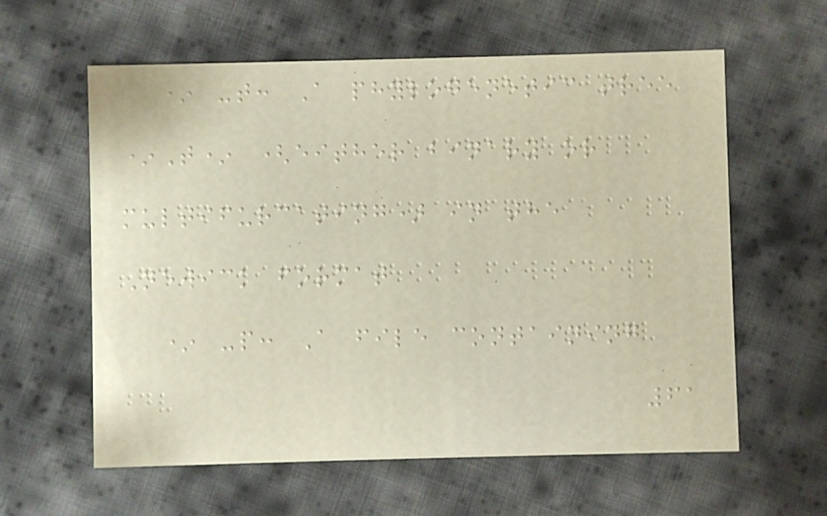* -t: A phylogenetic tree
*T* (either binary or
multifurcating) in the
Newick format
* -p: A file containing
61
